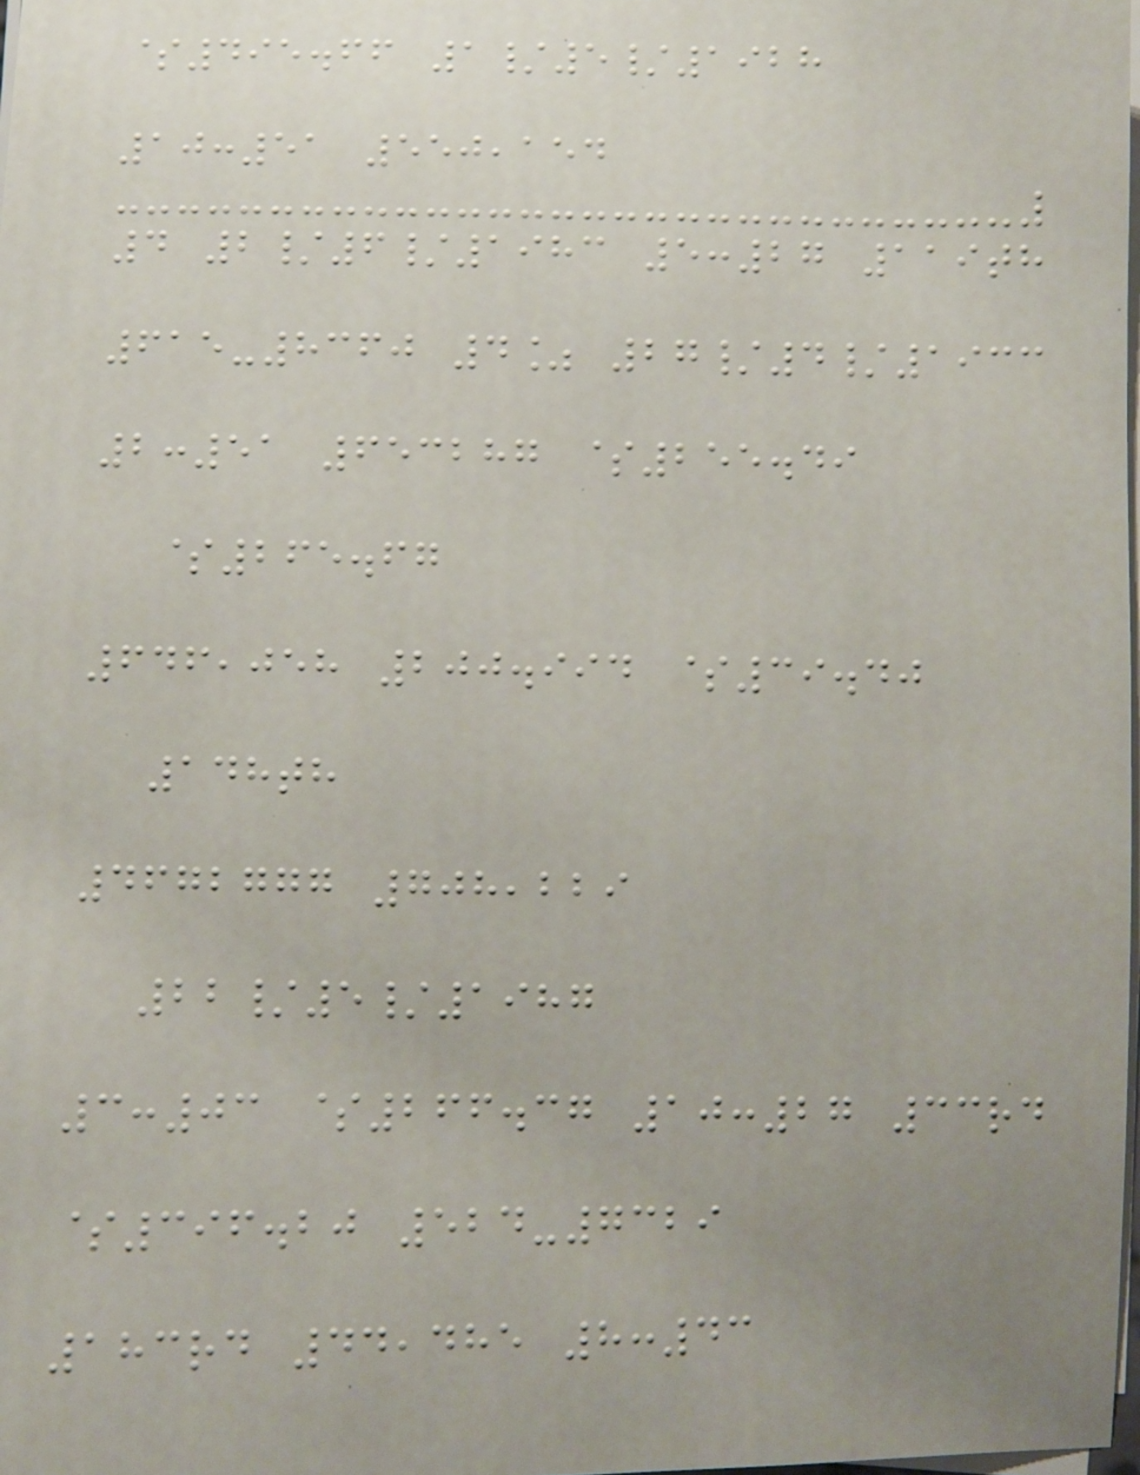$495.66 1/5/1928
10:51 550,154
4 2/6/1983 5:27 119th
615-8360 4% 27/4/1933
2:51 653287 $255.49
$265.67
646,058 200.994 $39.40
148th
4672777 708,229
22/5/1987
3:03 $266.37 10:27 33rd
$396.20 524-7329
183rd 44,485 8:43
